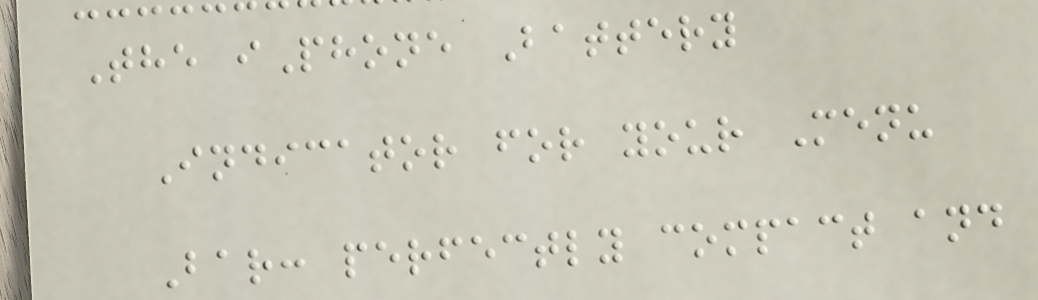The iPhone Battery
Indicator for your Menu
Bar: perfectly compact and
